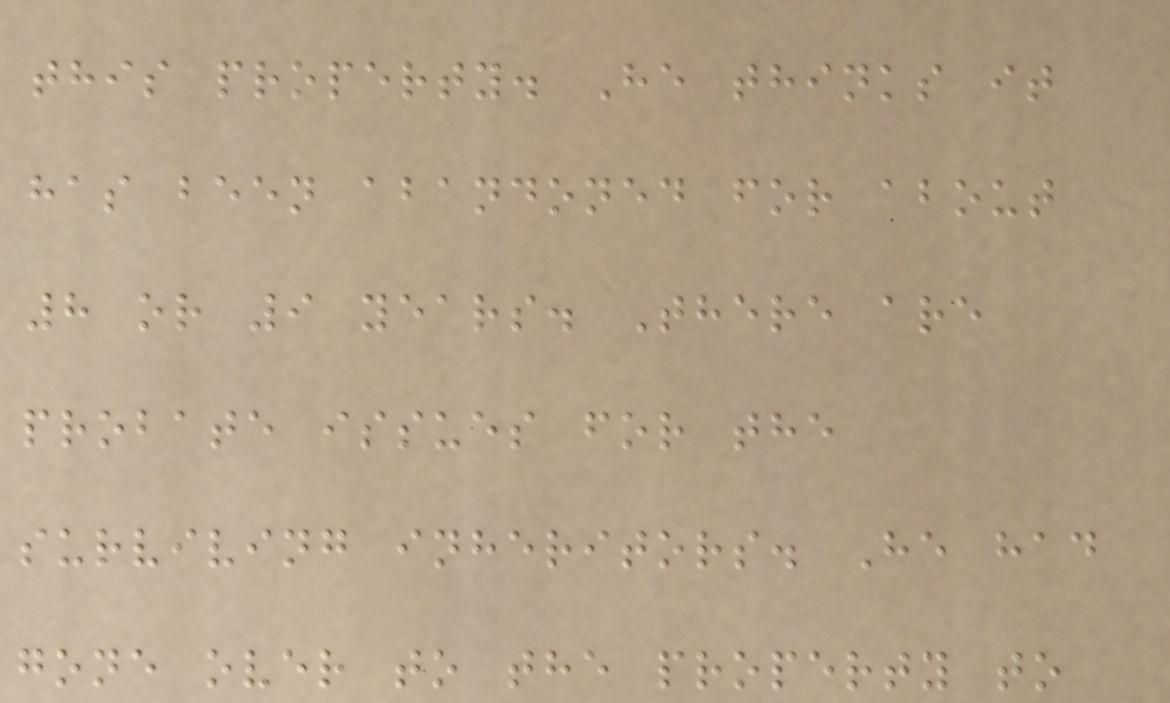this property. He thinks it
has been abandoned for about
8 or 9 years. There are
probate issues for the
surviving inheritors. He had
gone over to the property to
